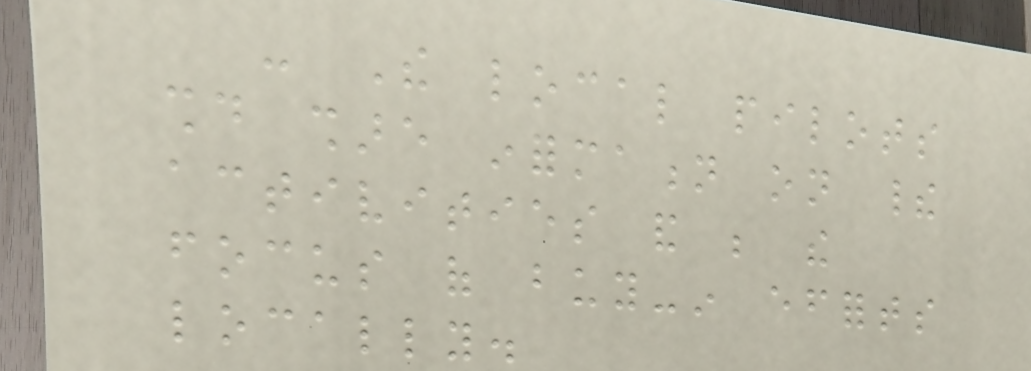- The local pilots
should share information on their
activities and be the
focus of buy-in efforts
locally.
